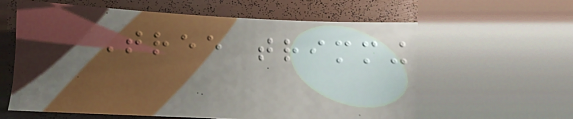Tree trimming
